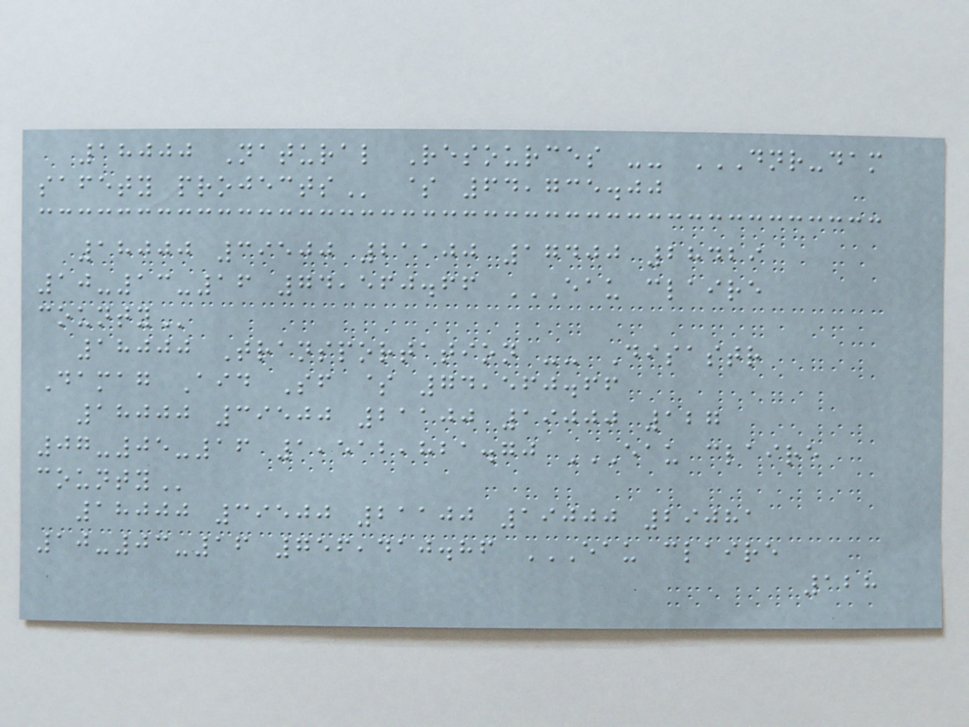18000 Natural Resources -- DNR-DAM
SAFETY PROJECTS $ 64,735.00
18000 39500 21100 17400 28429
10-13-16 74,560.66 EAU CLAIRE
COUNTY
18000 Transportation -- Disastr
Damag Aid Sf $ 74,560.66
18000 39500 21100 19000 127
07-05-16 1,512,821.70 EAU CLAIRE
COUNTY
18000 39500 21100 19000 29081
10-03-16 756,410.86 EAU CLAIRE
128
